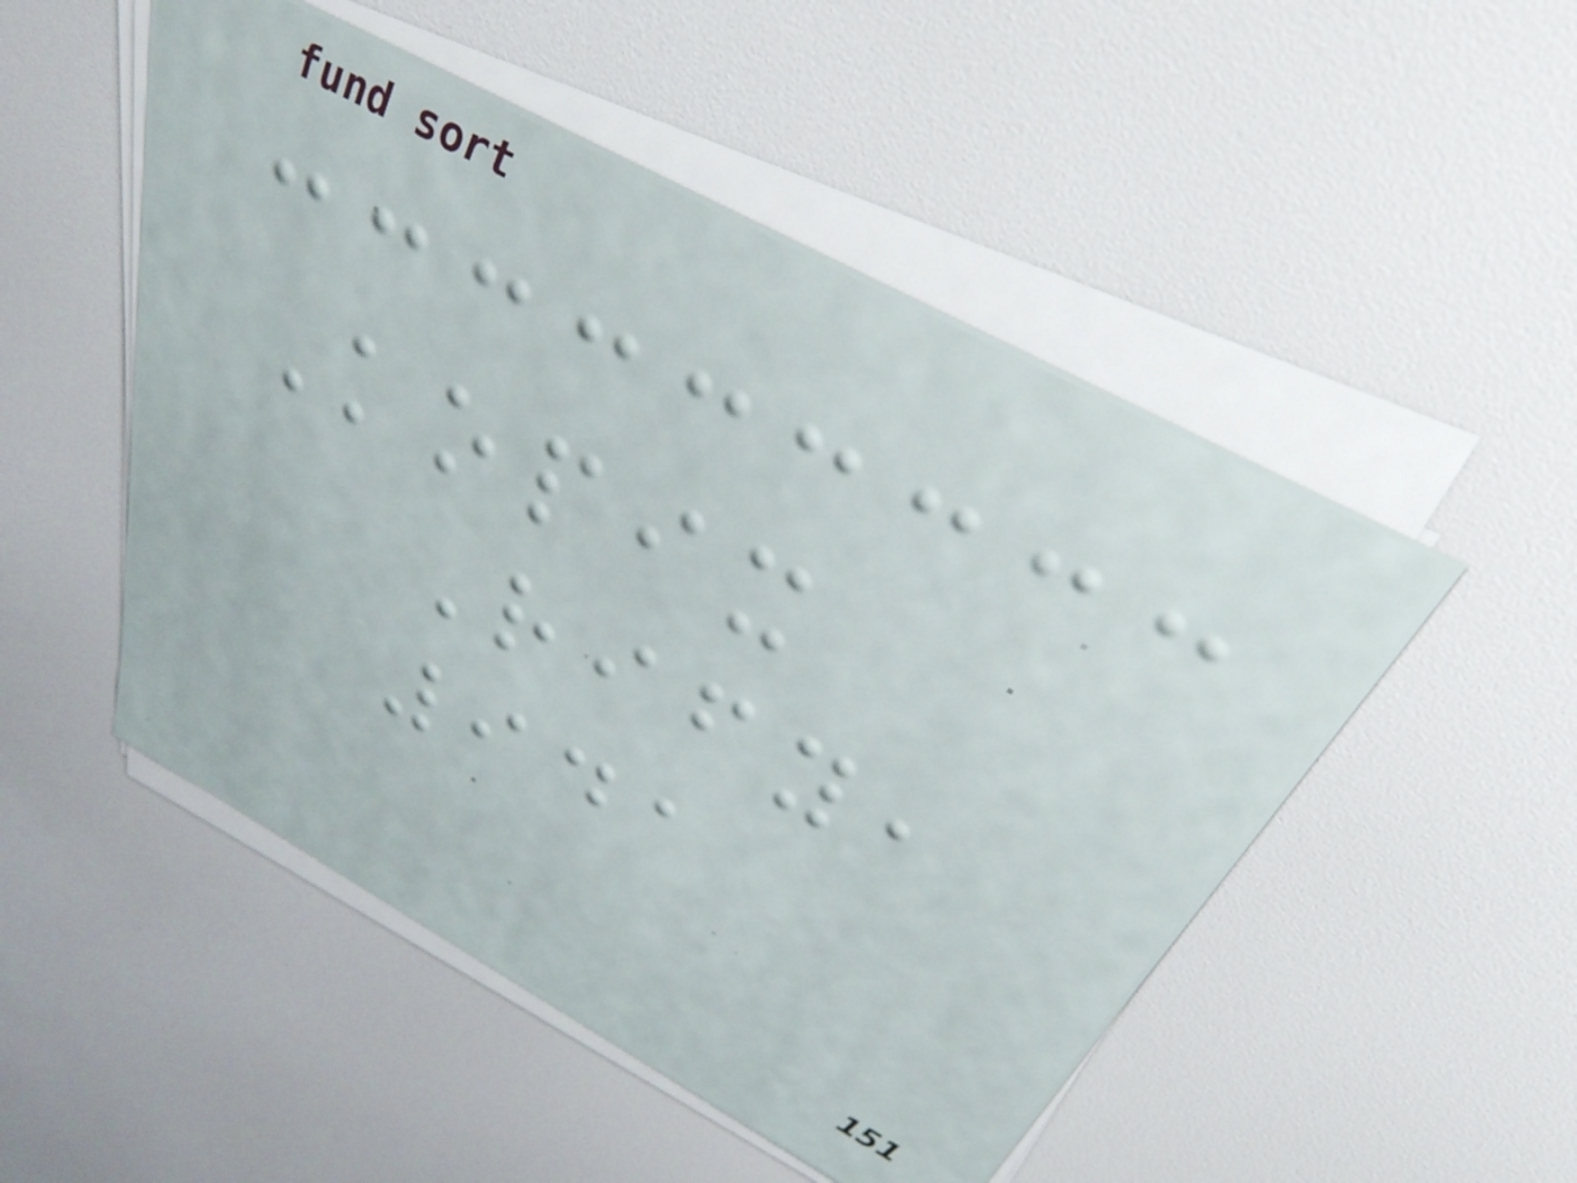Kopix
Rify,
941
